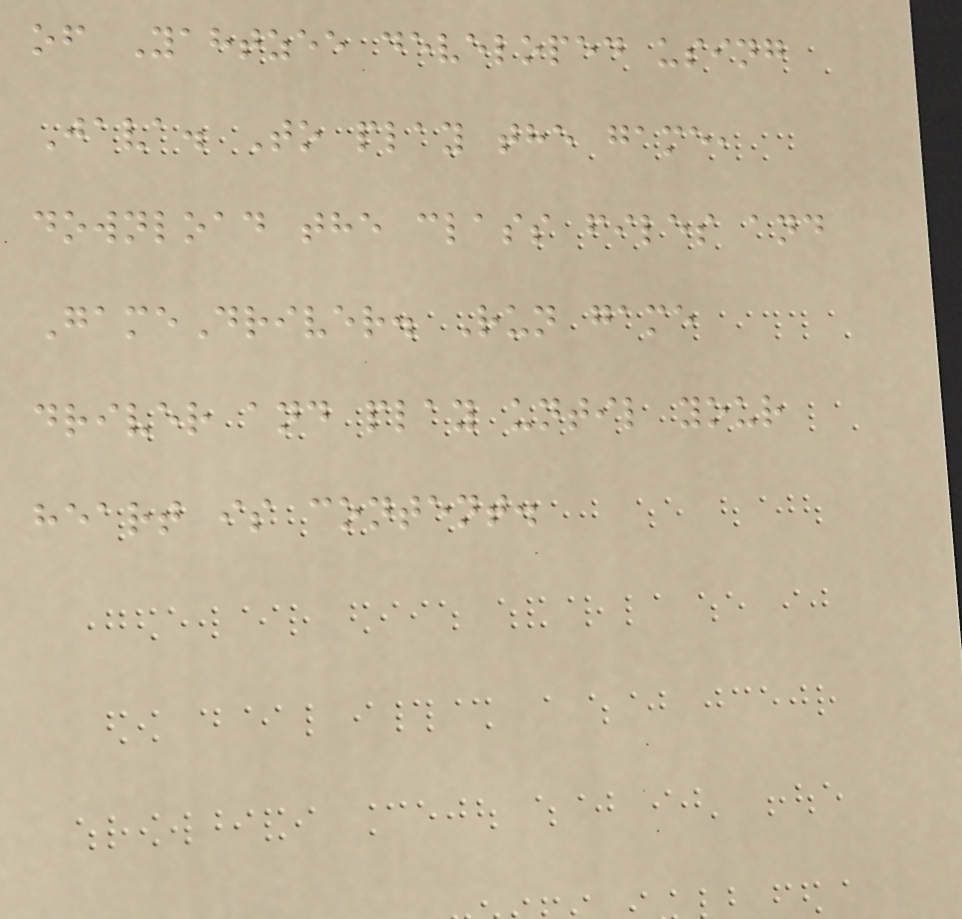of Yahtzee developed using
Java. To play the game,
download the class files and
GameDriver. Run game
driver and play until your
heart is content.
